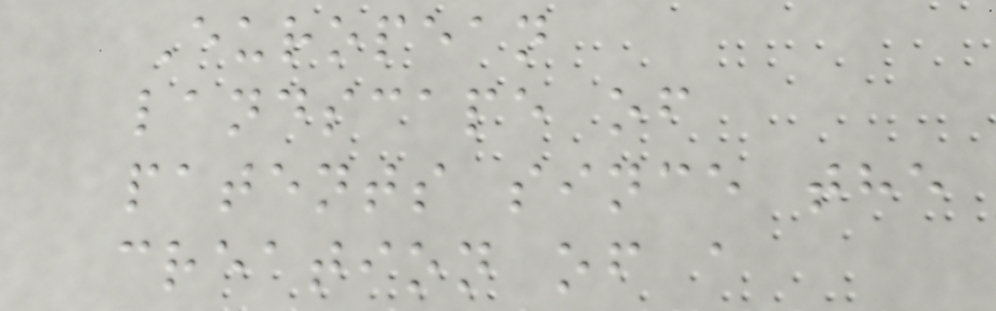European
landscape of
patents since the
creation of a
